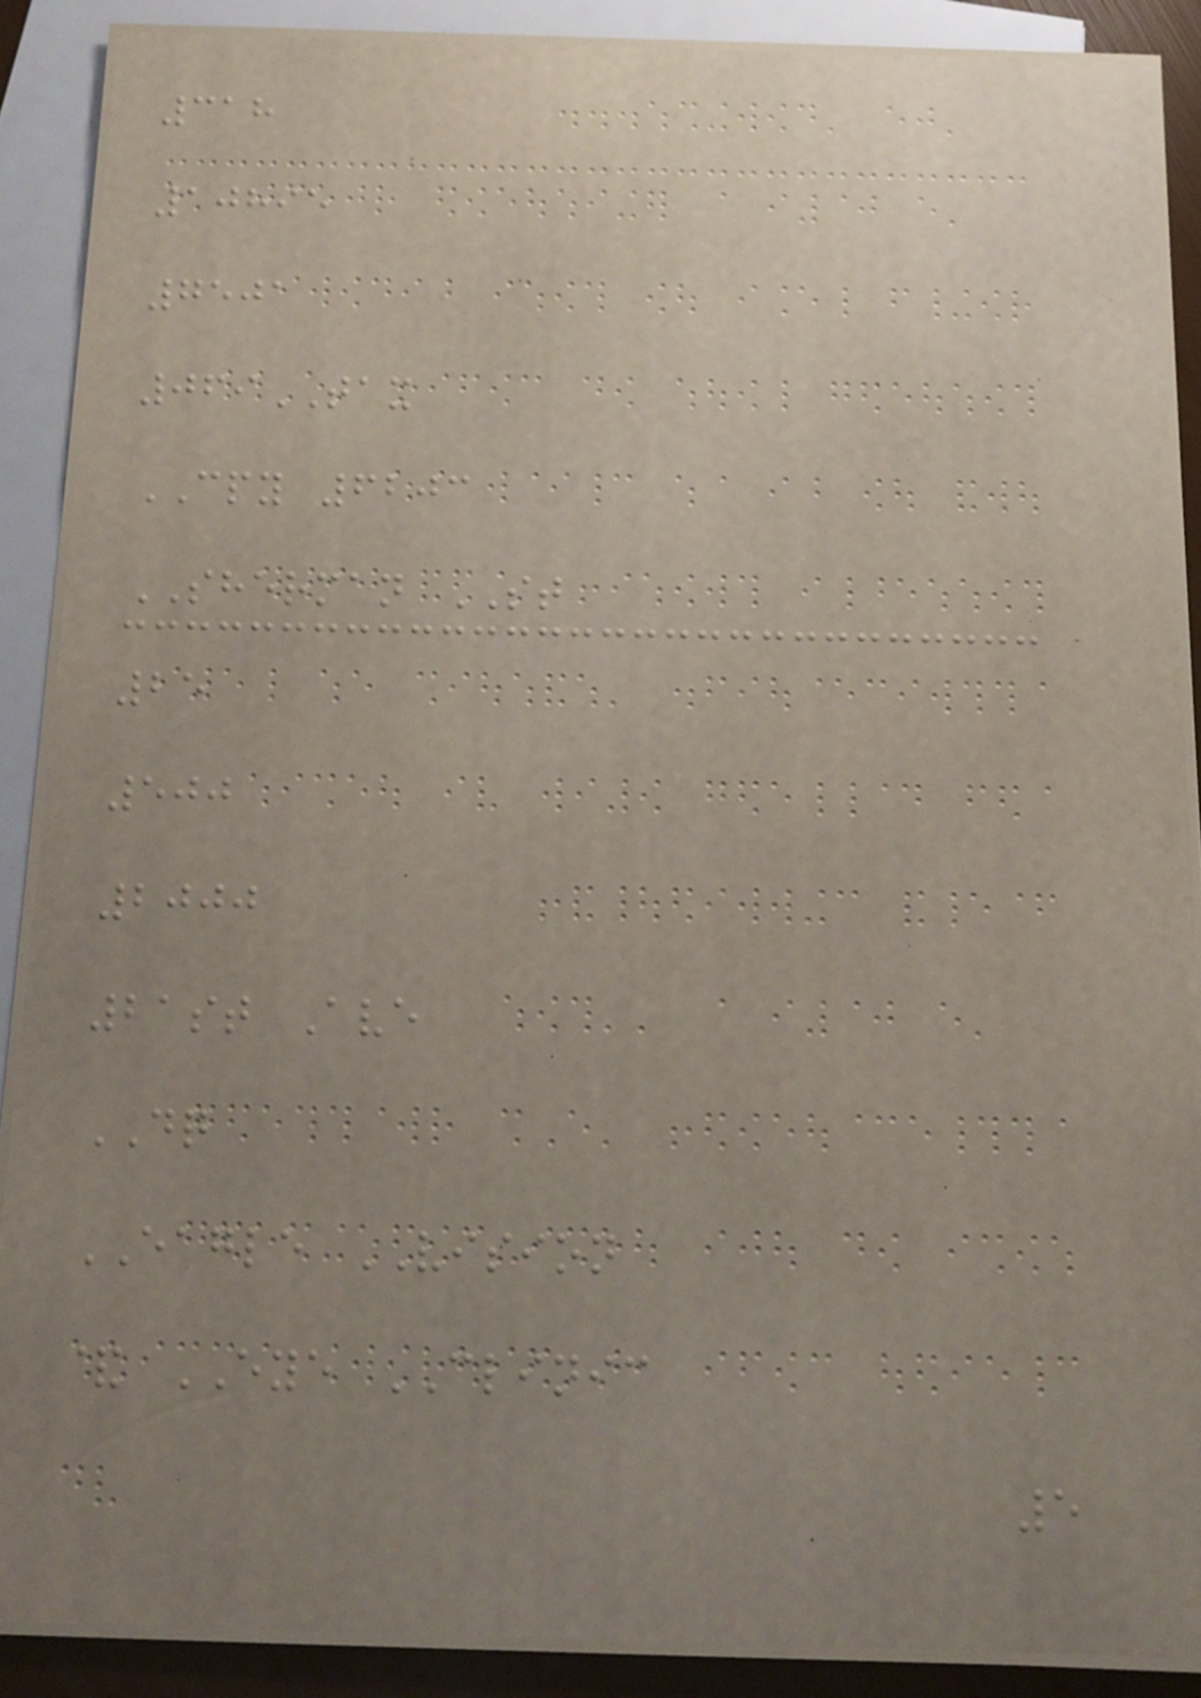318
10895
7501
069TAX
CPY 6203
SHERMAN ST
25
500
2000
21st Ave
DQ
EAGLE VISION
& EYE CLINIC
5
